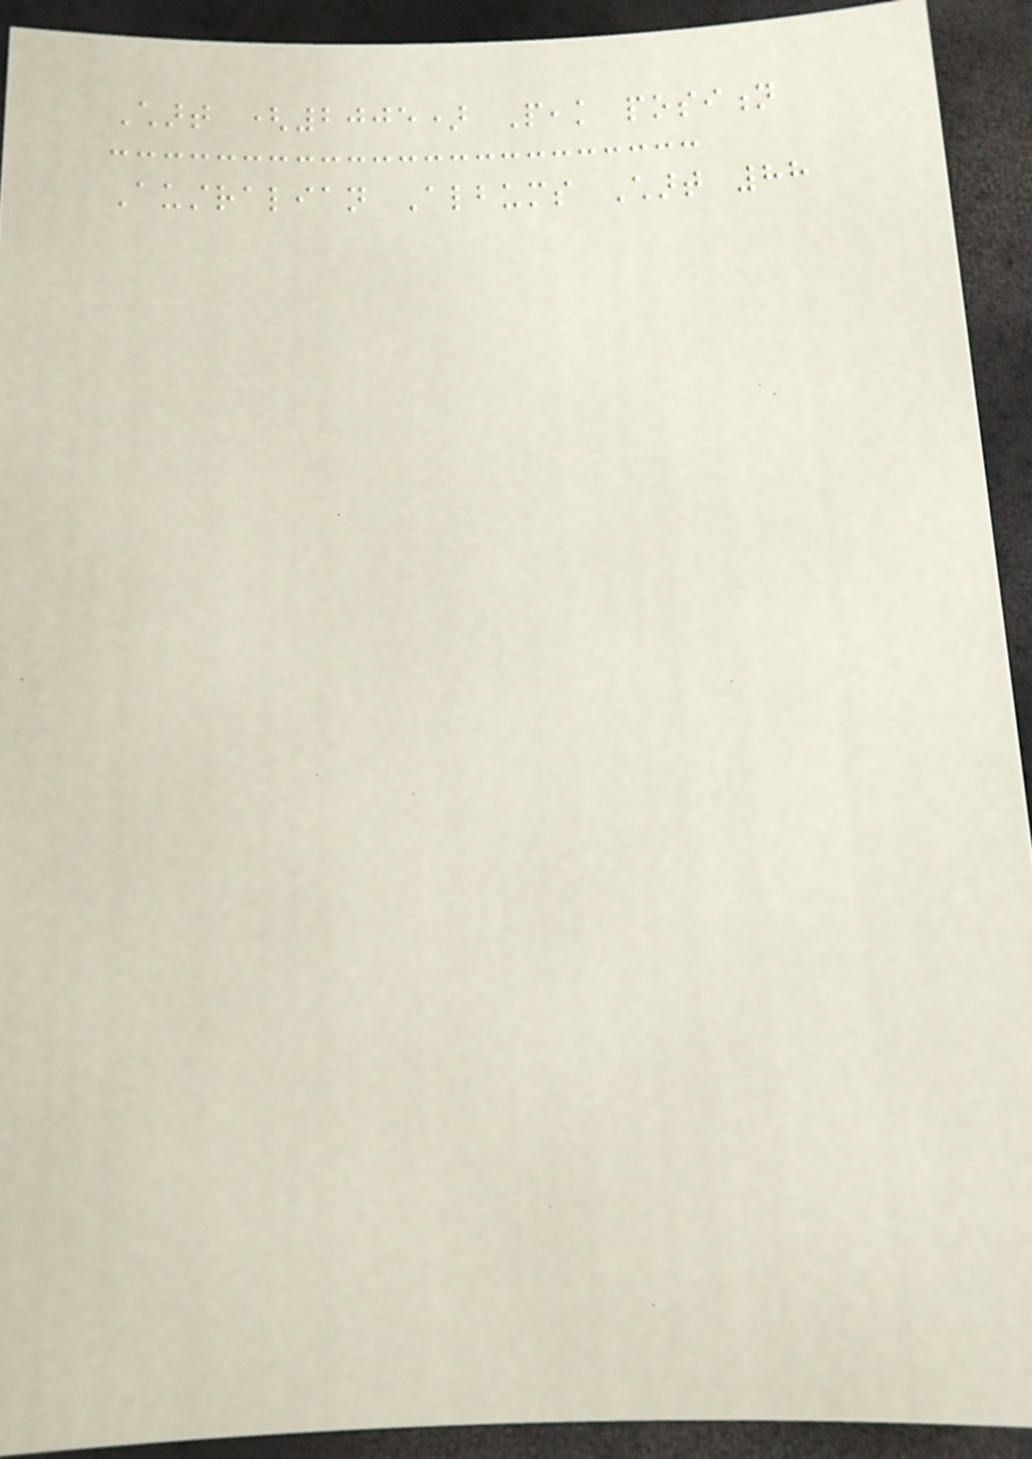Chart (2005) Peak position
Australian Albums Chart 88
